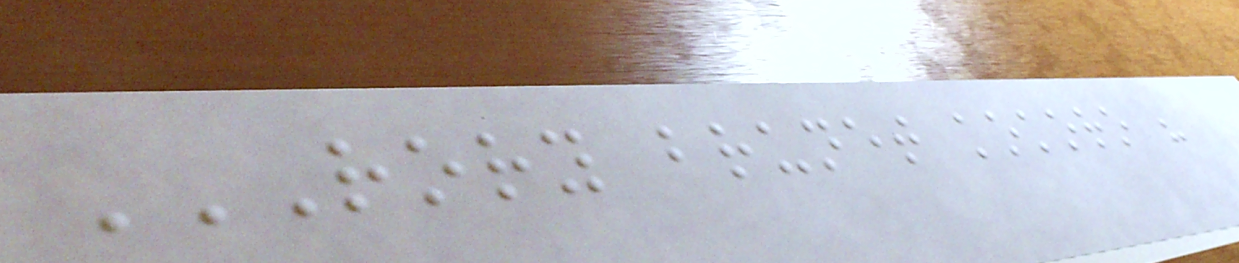RORY BRUNET KOKORO "
